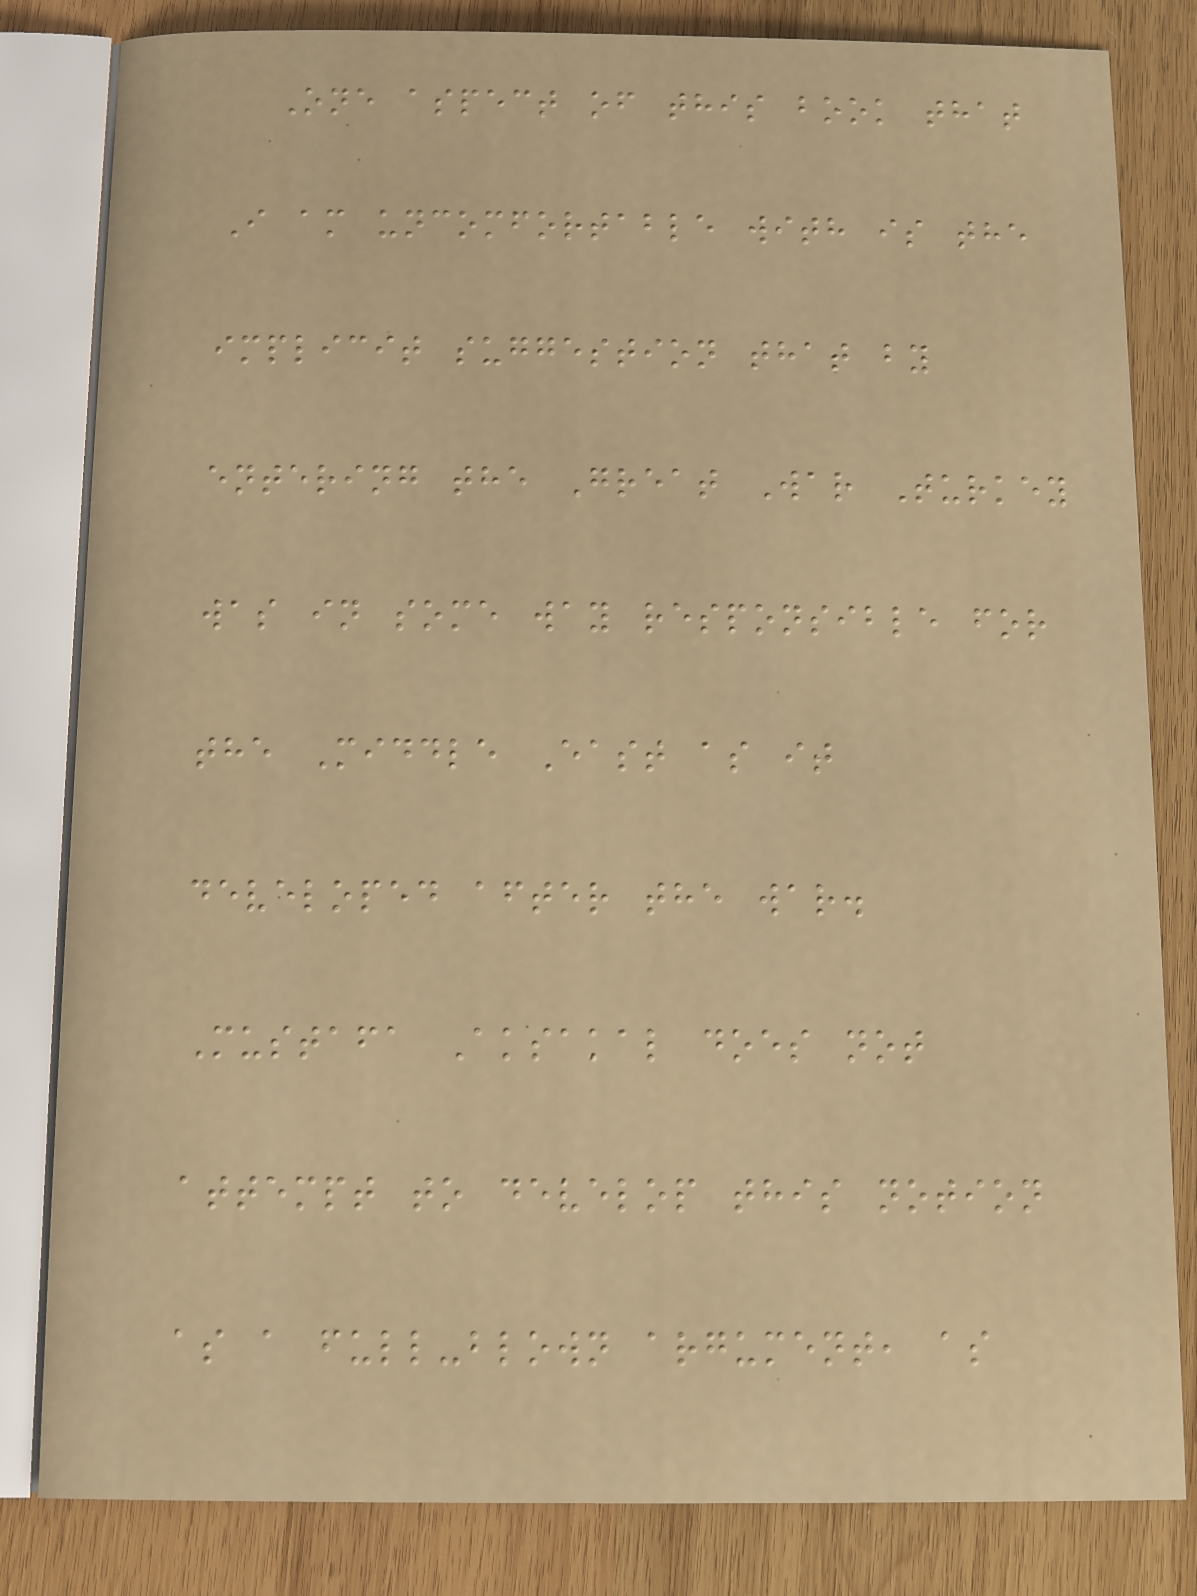One aspect of this book that
I am uncomfortable with is the
implicit suggestion that by
entering the Great War Turkey
was in some way responsible for
the Middle East as it
developed after the war.
Mustafa Aksakal does not
attempt to develop this notion
as a full-blown argument, as
